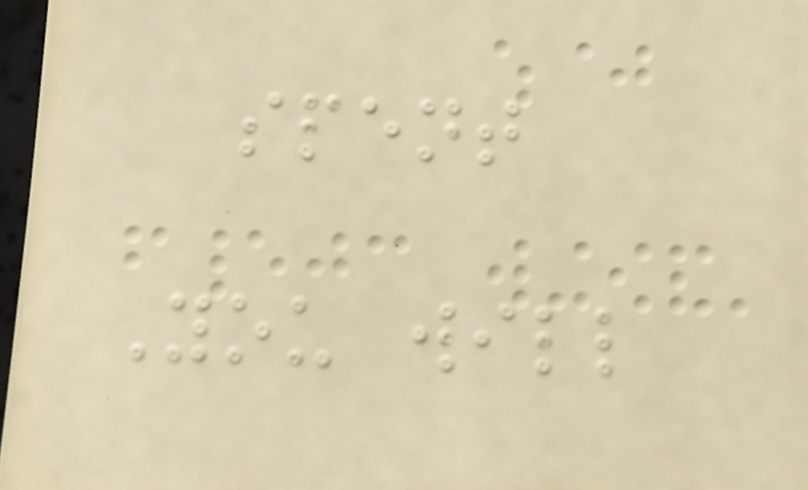spent
You will
